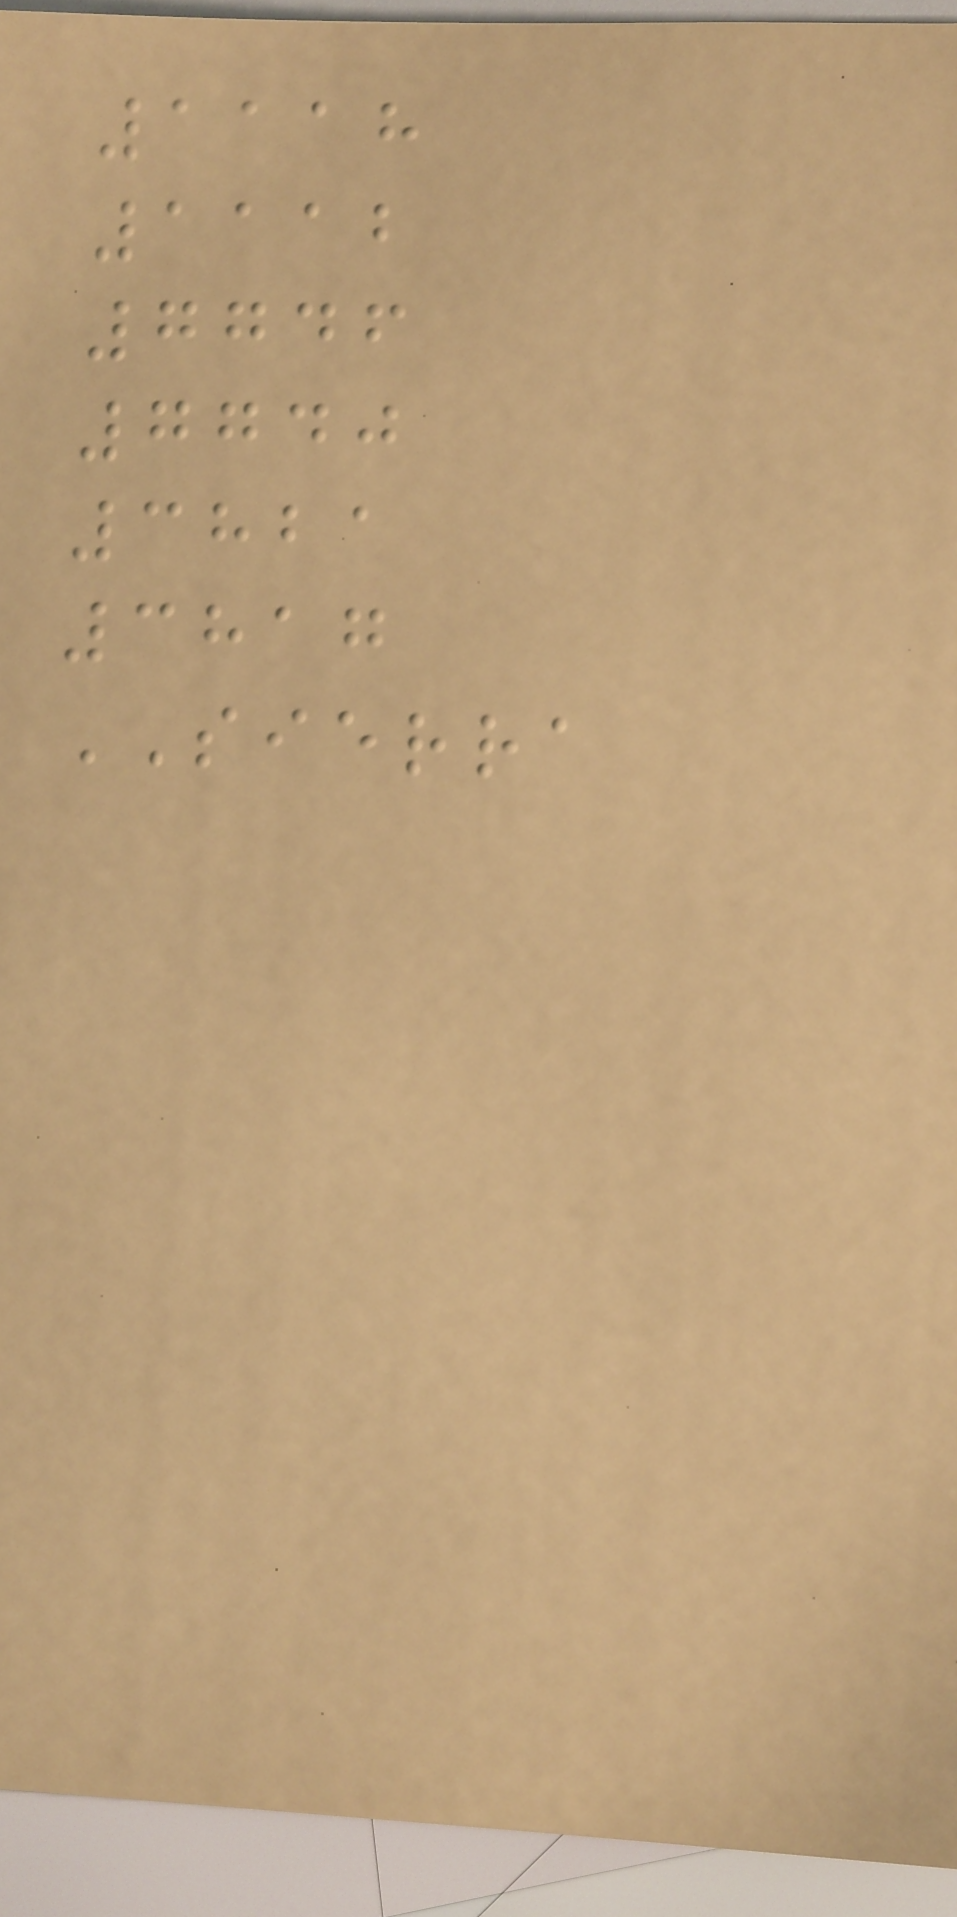1118
1112
7746
7740
3821
3817
SIERRA
